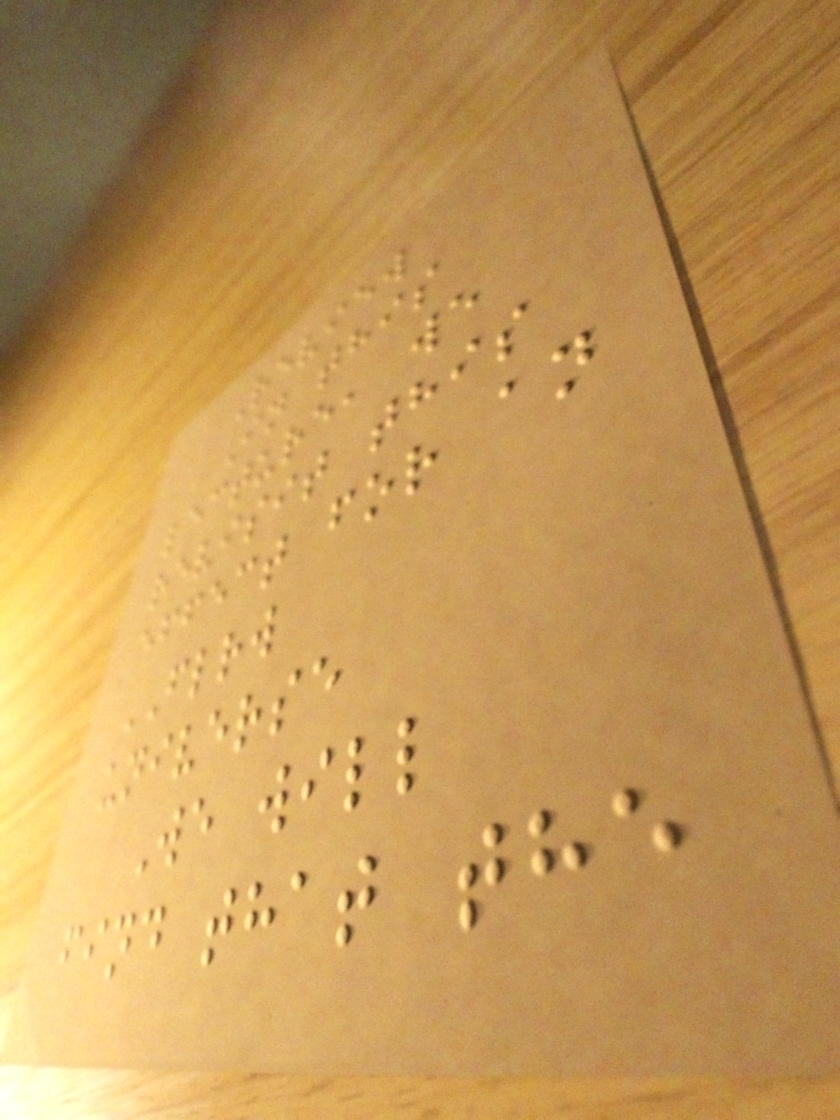Review
In this
lecture, we
revisit this
effect for an
FLRW
universe
We will
find that the
